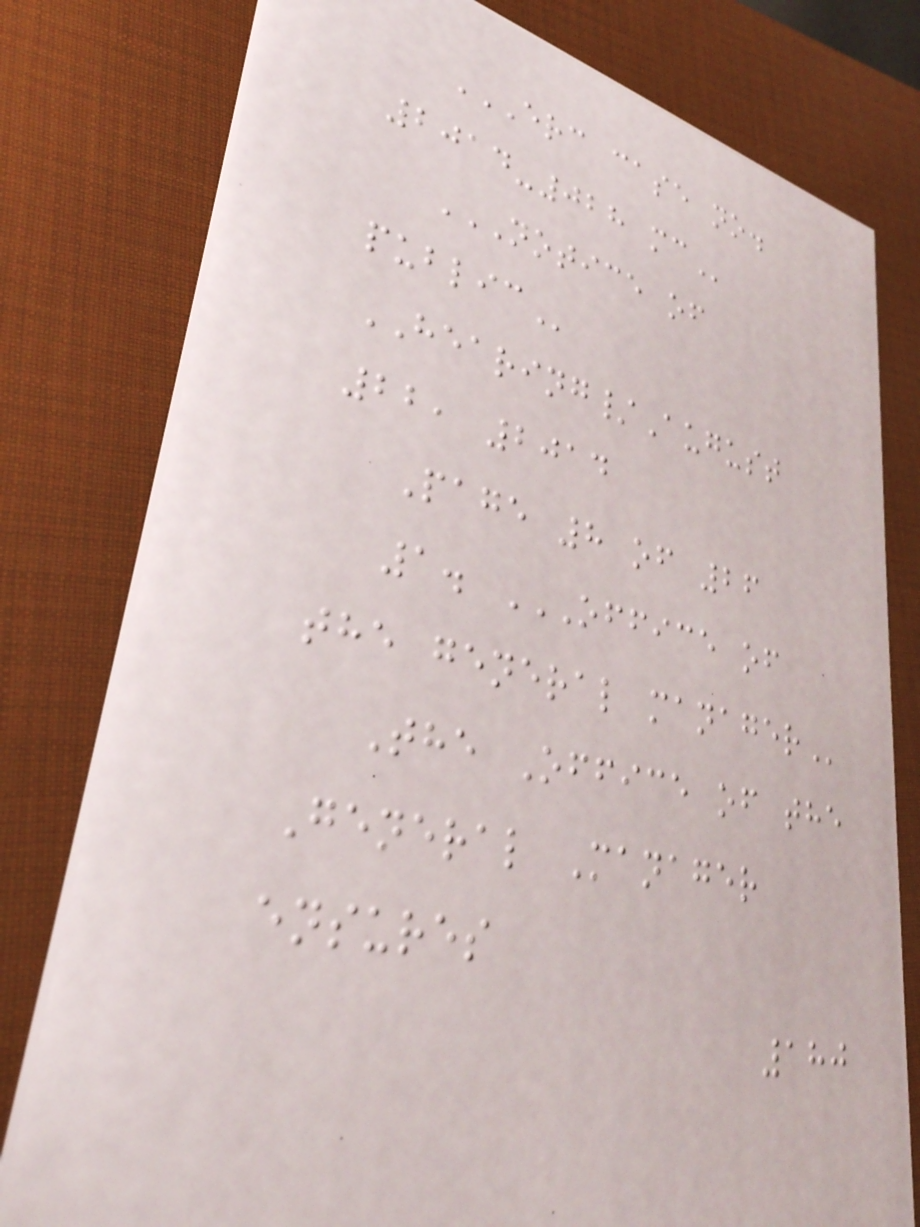ERC CASE NO.
2014-028 MC
NOTICE OF
PUBLIC
HEARING/August
22, 2014
Page 8 of 26
1. OFFICE OF
THE GENERAL MANAGER
The Office of the
General Manager
ensures
180
